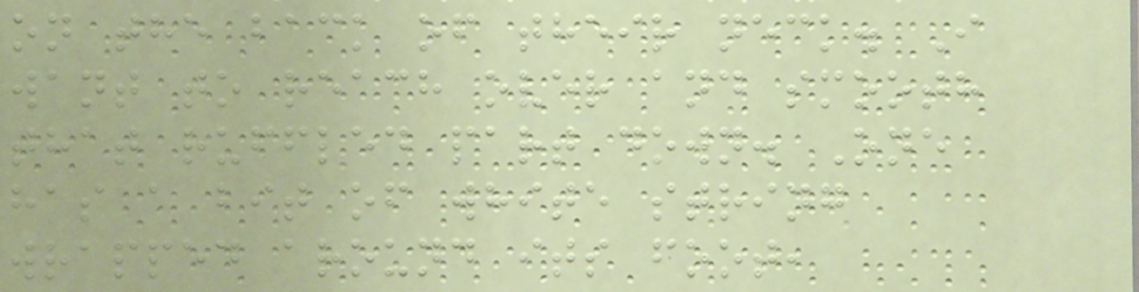on the back of their neck. I
want to reach over and smooth
that ruffled part down. One
has a bit of white string
wrapped around its foot,
